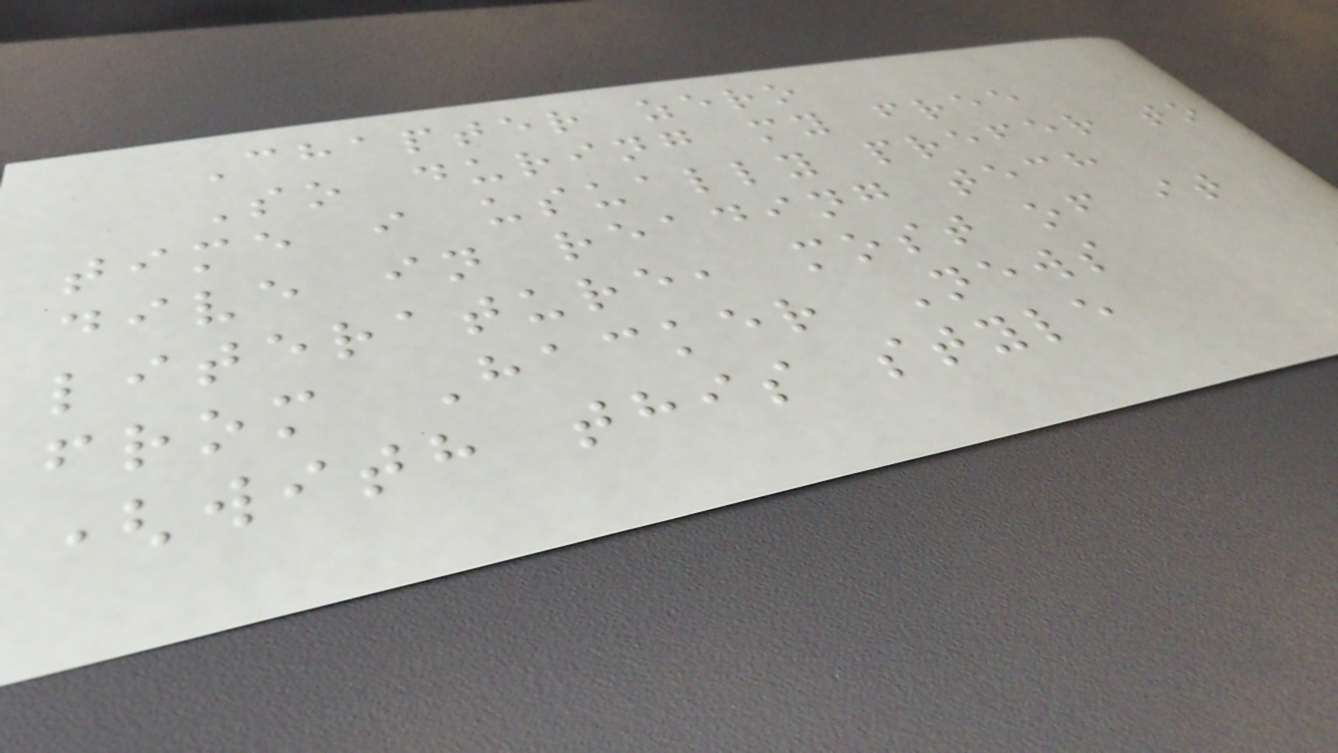Chapter zero
So during my free
time i usually prefer to
dive in reading tech
literature, most of it
from Hacker News
(with this style
